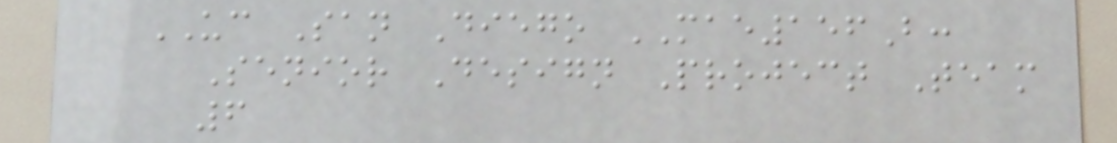UC San Diego MAE156B:
Senior Design Project Team
6
